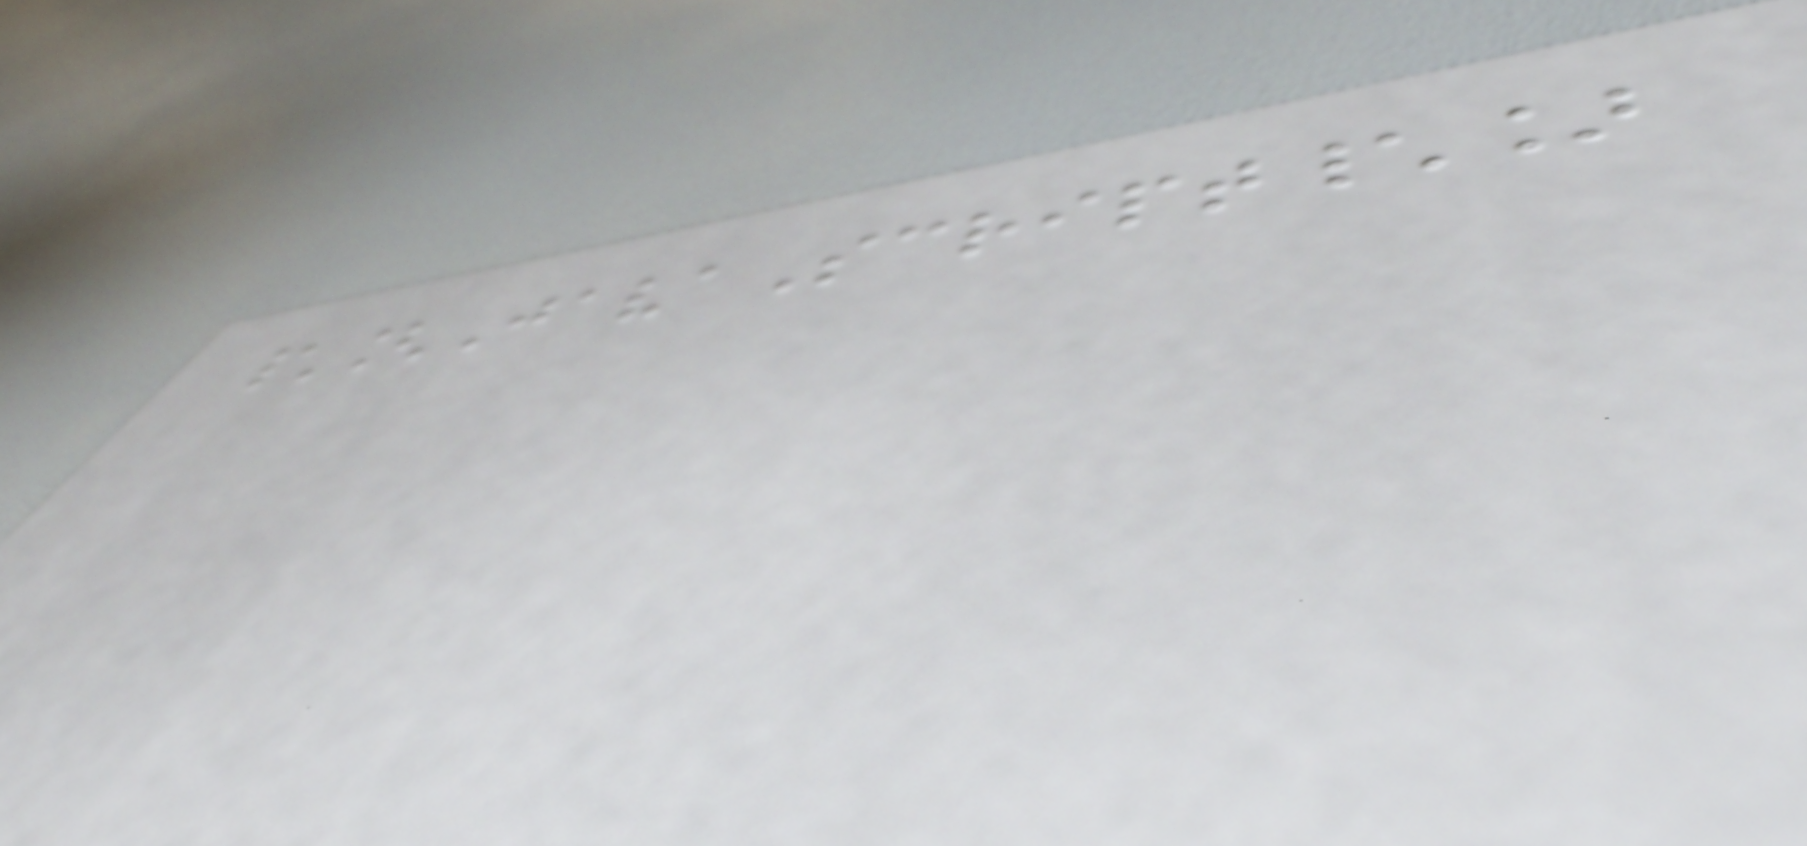\[JavaScript\]
